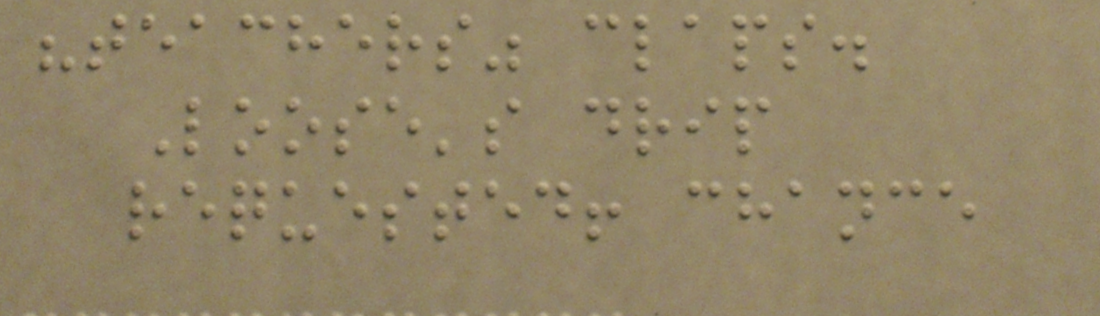"teachers" claps.
Loose's drip
requested! chance
